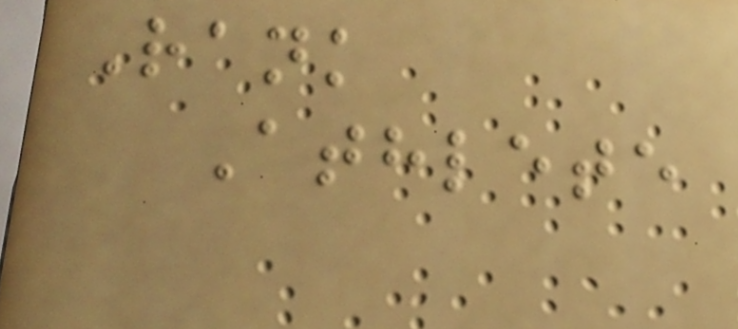Rank
Athlete
